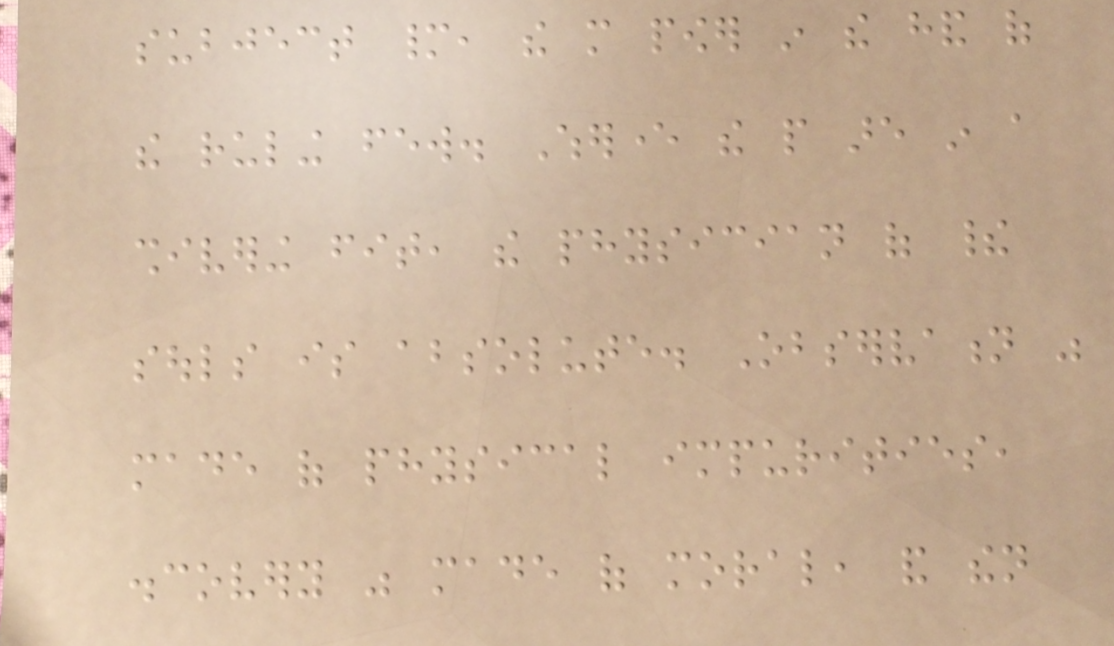subject many, the more power in the hand of
the ruling few. Wherever the people are in a
shivering fit, the physician of their
souls is absolute. Observation was
made of physical impurities,
discovery was made of moral, and then
